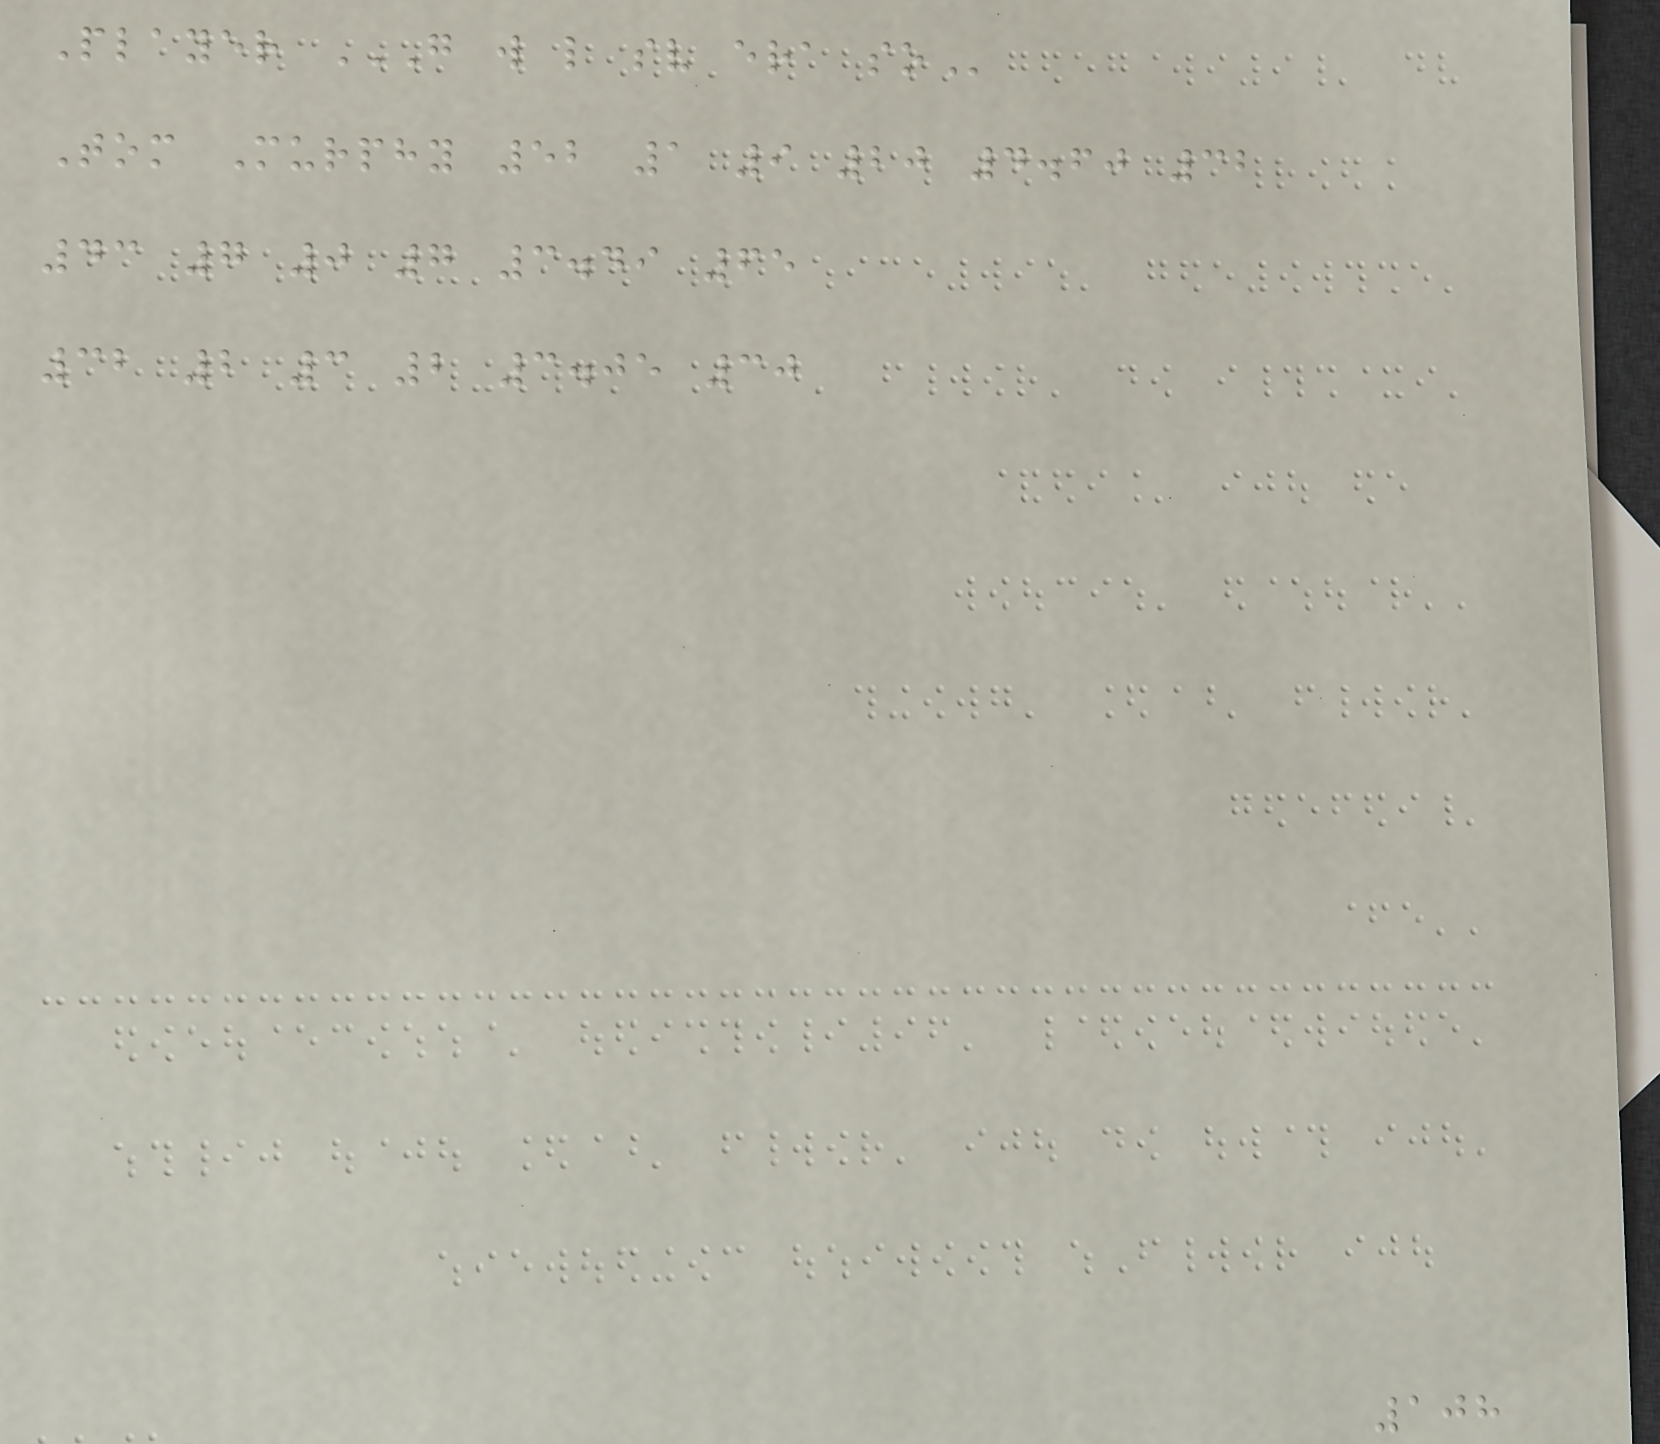Player G W L SV ERA SO
Tom Murphy 52 1 9 20 4.60 32
43 7 0 7 3.49 65
32 2 3 2 3.05 30
108
